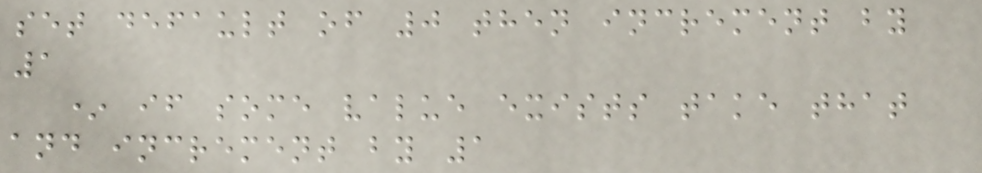set default of 0 then increment by
1
* if some value exists take that
and increment by 1
